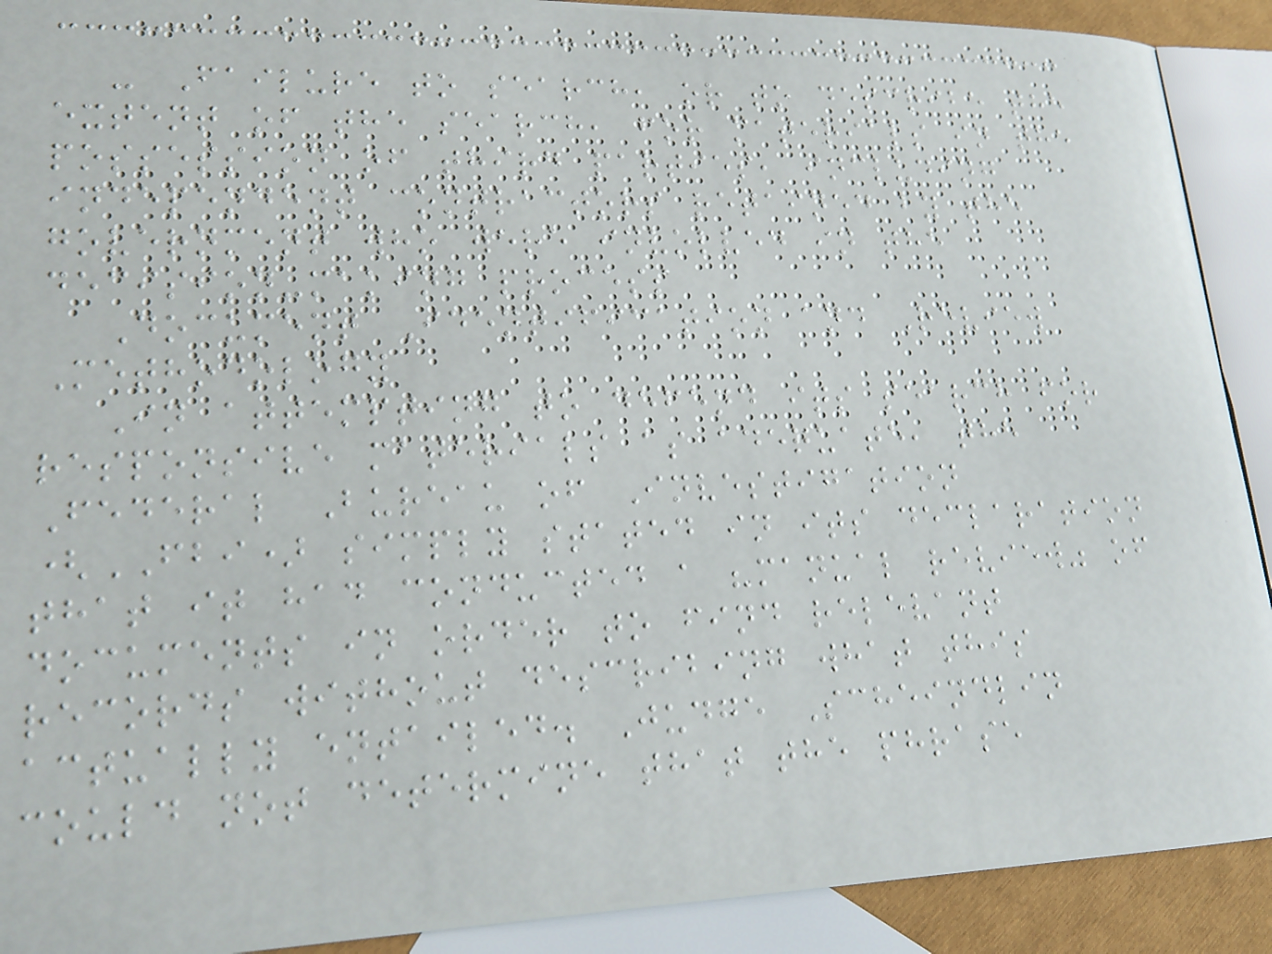- Failure to search, or to describe the
extent of the search, for materials in the
possession of third parties, including
independent contractors retained by the
government who were involved in the
decision-making process
Document Identification and Review
Methodology
In attempting to defend its search for
responsive materials as adequate, the
Federal Bureau of Investigation
(FBI) simply stated in its declaration
that it had conducted a "manual review" of
documents in order to find relevant
records without describing what this
actually entailed. Judge Scheindlin
could not determine that the phrase
